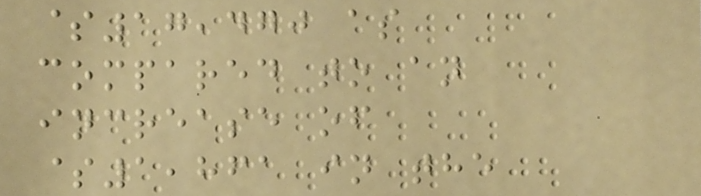$17,470 as
compared to an
increase of
$1,861 in the
